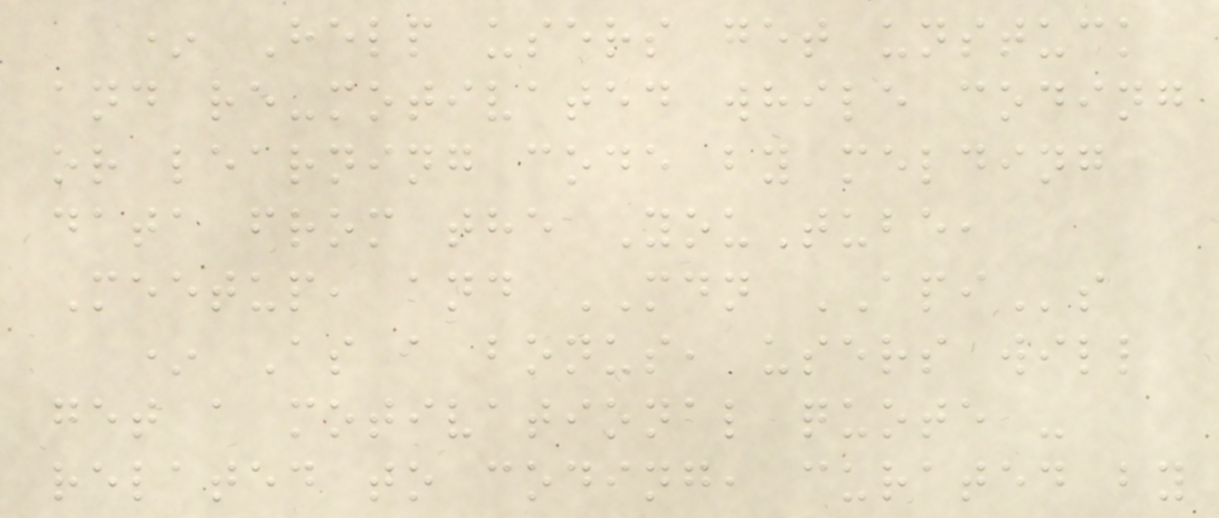* Help users get unstuck
and re-motivated while coding
or learning code by melding
data from the YouTube,
Meetup, and MDN APIs
* As a bonus, users will
get a motivational quote -
related to coding, curated by
